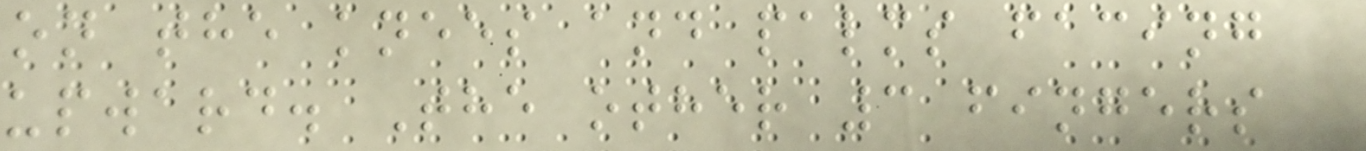on the knees and palms facing
upward. The other 3 fingers
